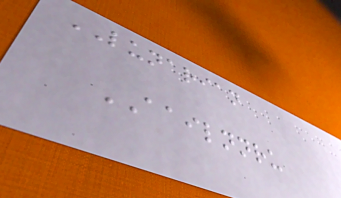LUNARIAN
AAILNNRU
